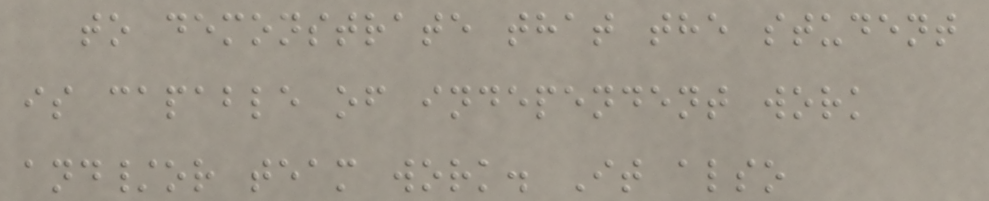to demonstrate that the student
is capable of independent work
and/or team work. It also
